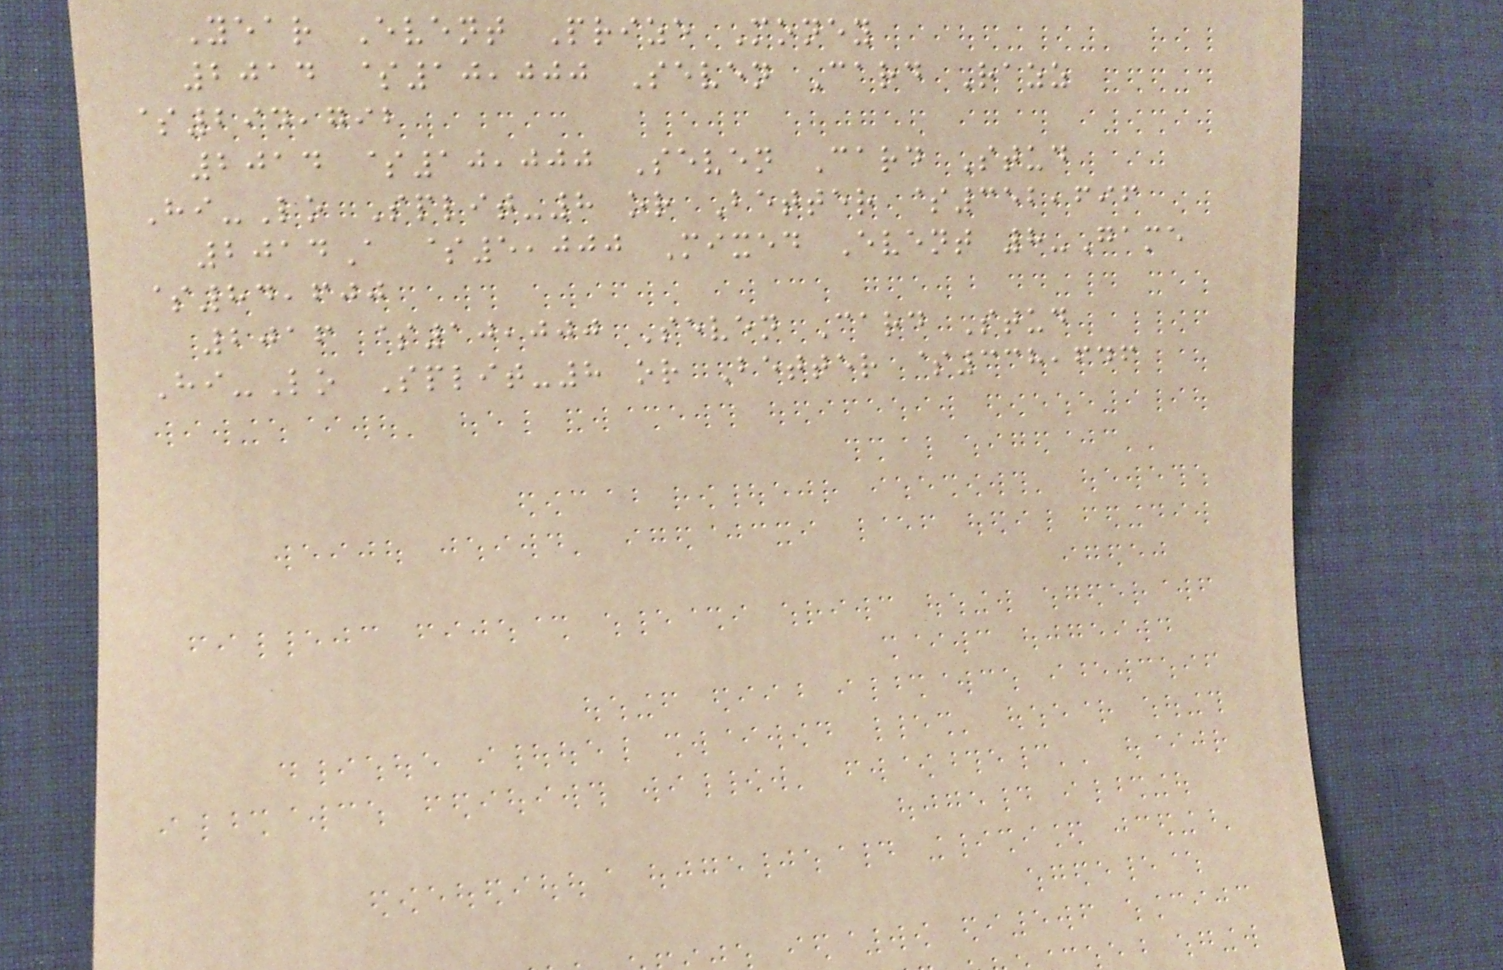Year Event Prize Money
2014 $10,000 Seven Card Razz
$294,792
2014 $10,000 Seven Card Stud
Hi-Lo Split-8 or Better $352,696
2014A $5,000 Mixed Event 8-Game
$84,600
2016 $10,000 Seven Card Stud
Hi-Lo Split-8 or Better $338,646
